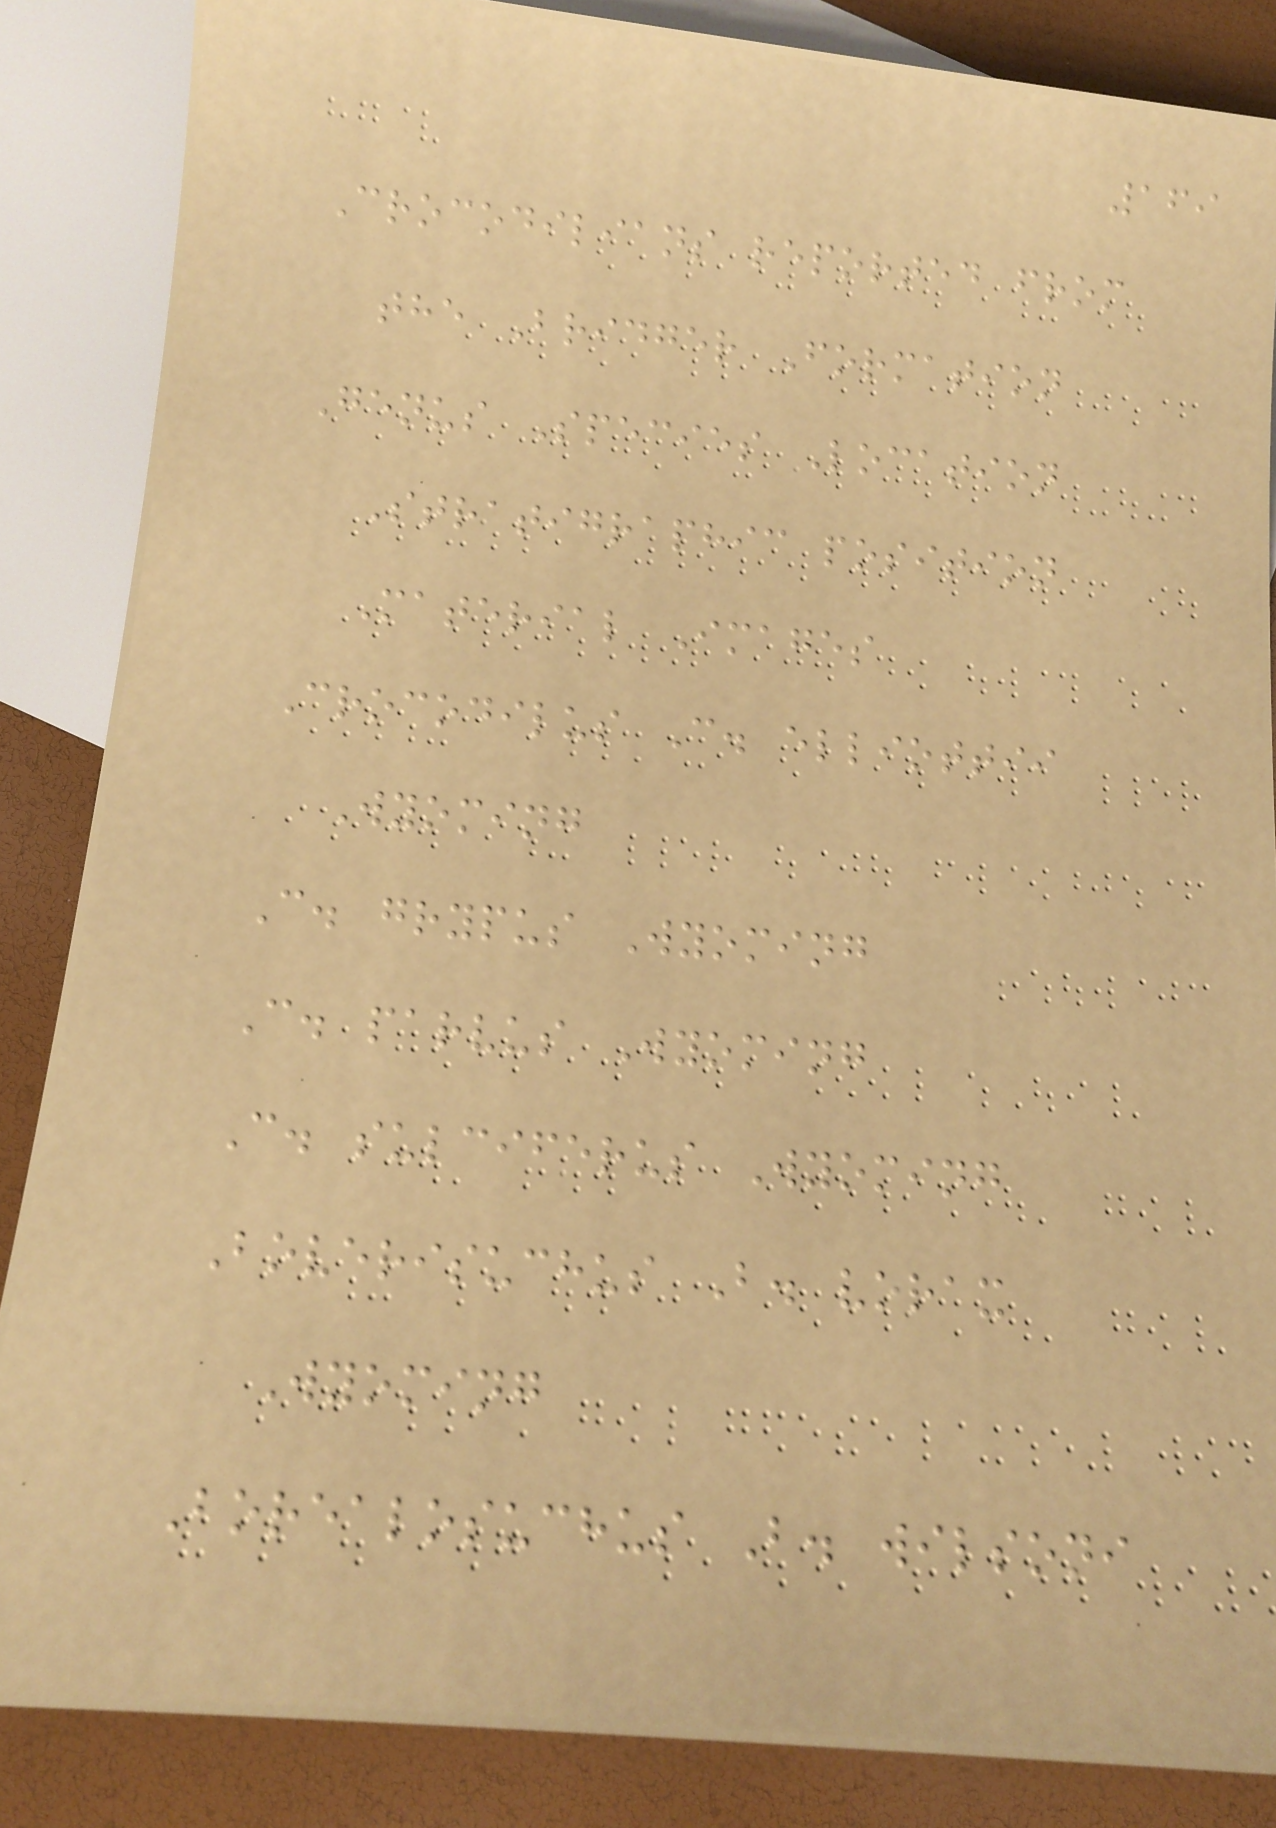169
Crocodilians reported from
the Bridger Formation
Genus Species Location
Stratigraphic position
Material Images
Crocodilus C. elliottii
Wyoming
C. grypus Wyoming
C. parvus Wyoming
C. sulciferus Wyoming
Boverisuchus B. vorax
Wyoming
Borealosuchus B. wilsoni
